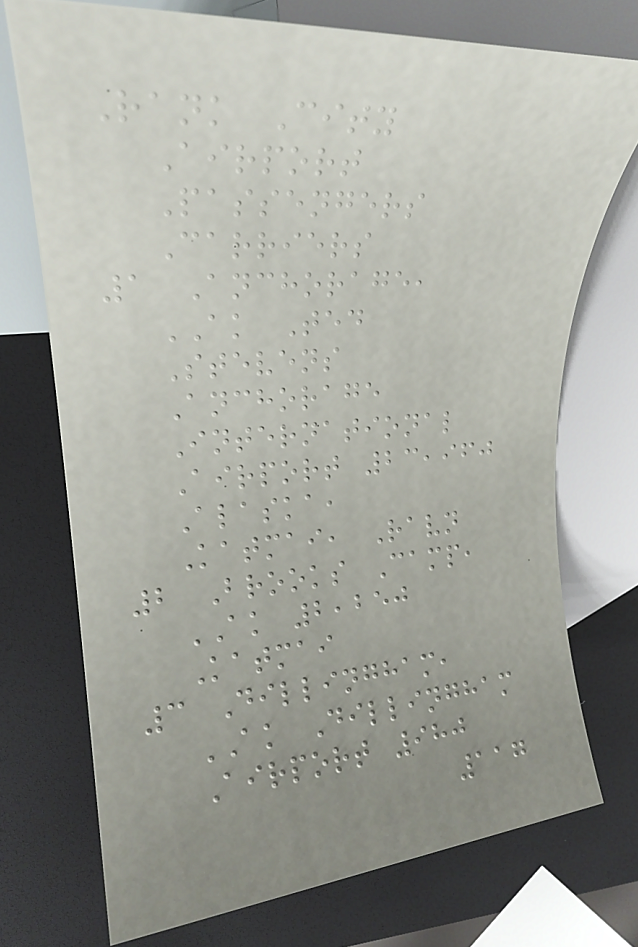Rank City
Airport
Passengers
Carriers
1 Anchorage,
AK Ted
Stevens
Anchorage
International
Airport 23,960
Alaska,
Katmai, Ravn
2 Brooks Camp,
AK 2,250
Katmai
3 Dillingham,
AK Dillingham
Airport 980
117
